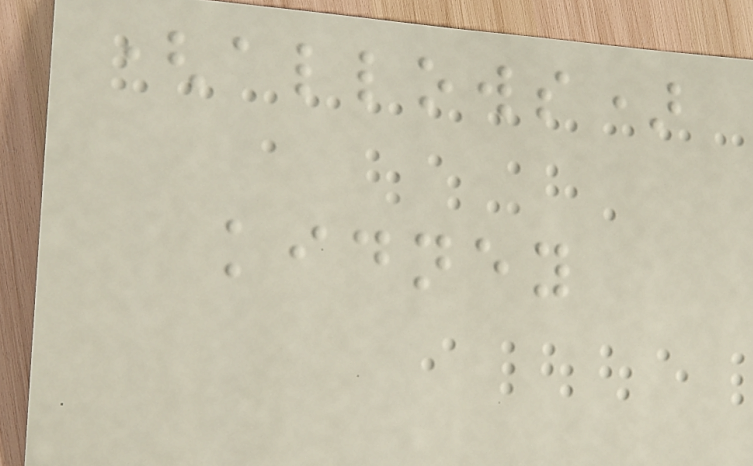(allows)
kidney
